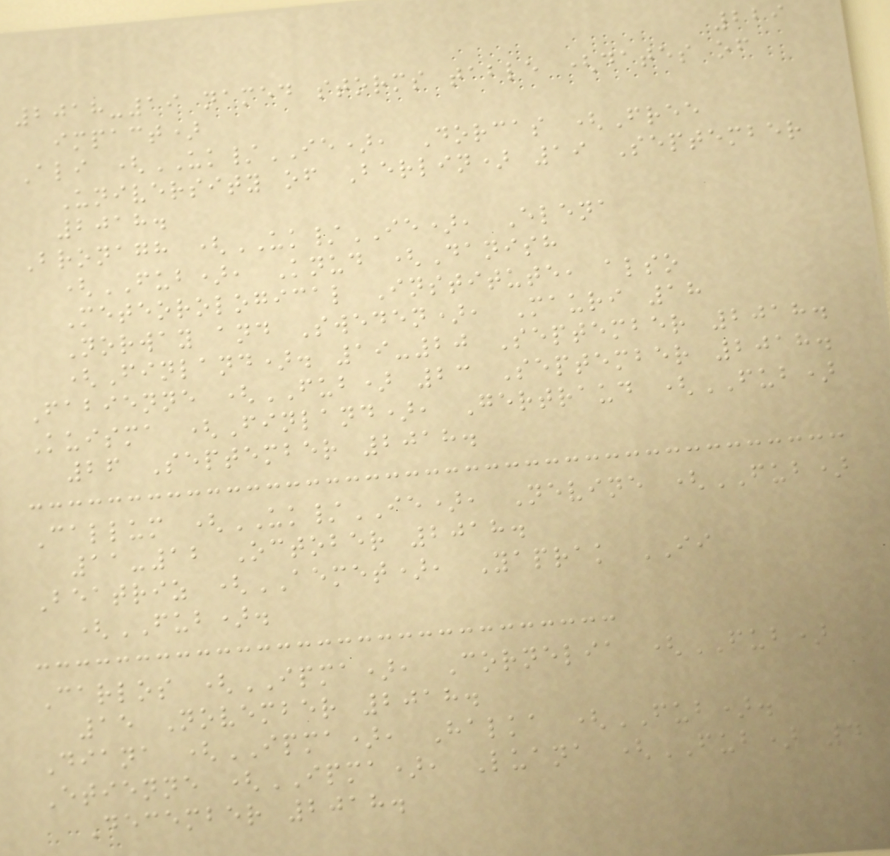229
2018-19 named storms table (dates of
impact)
Ali (UK/IE), Dorcas (Free
University of Berlin) 19 September
2018.
Bronagh (UK/IE), Elena
(FUB), Knud (Danish
Meteorological Institute, also
Norway and Sweden), Mauri 18
(Finland). 19-20 September 2018.
Fabienne (FUB) 23 September 2018.
Kuisma (Finland), Gertraud (FUB)
26 September 2018.
Callum (UK/IE), Nevine (FUB)
11-12 October 2018.
Beatriz (AEMET), Yaprak II
(FUB).
Carlos (IPMA), Cornelia (FUB)
15 November 2018.
Diana (IPMA), Halka (FUB).
Etienne (IPMA), Luana (FUB) 4
December 2018.
